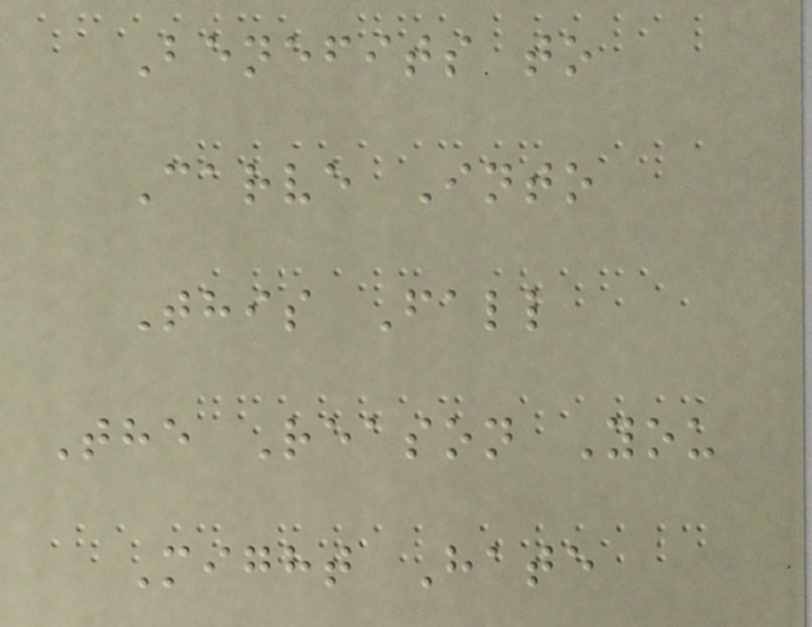Benefits to
Carve Into
This Fall
The Reason You
Might Hate
